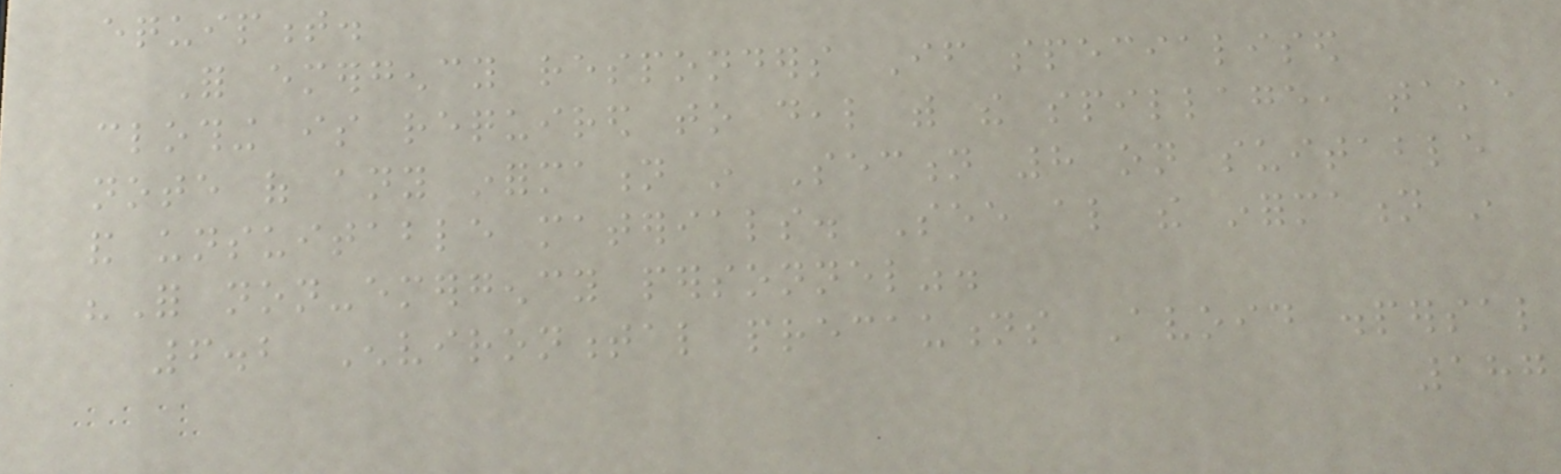equipment.
For emergency responders If specialised
clothing is required to deal with the spillage, take
note of any information in Section 8 on suitable
and unsuitable materials. See also the information in
"For non-emergency personnel".
6.2 Environmental precautions Avoid dispersal
187
